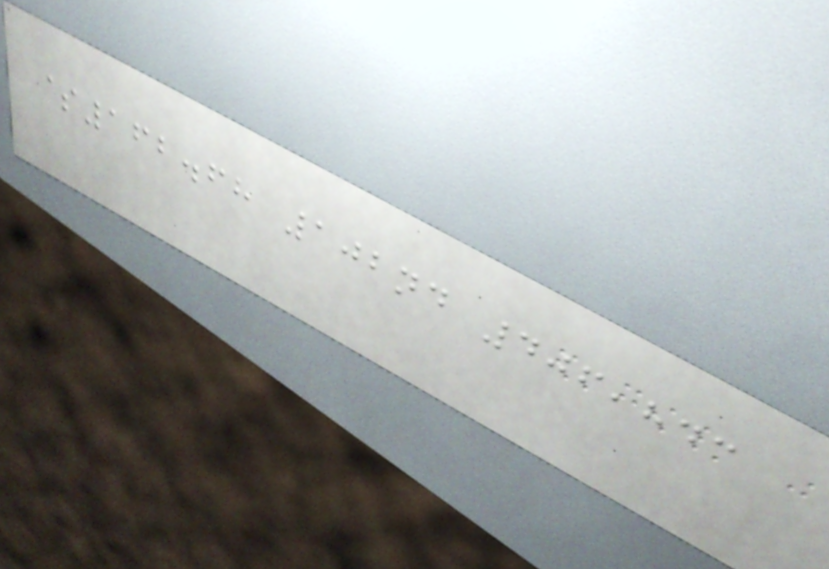$162.68 102nd 406,843
